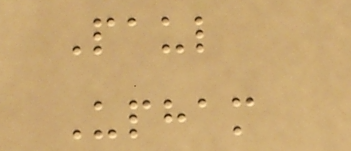Paul
Upham
